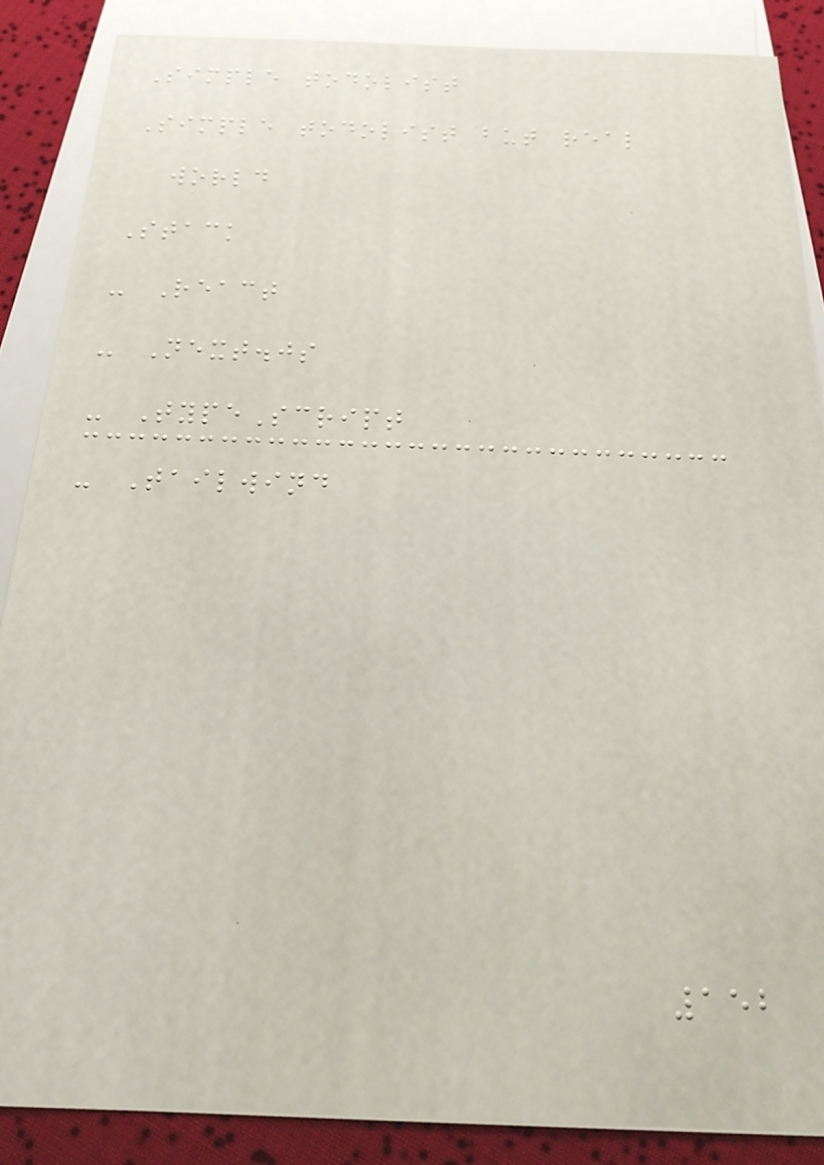Simple todolist
Simple todolist but real
world
Stack
- React
- Next.js
- TypeScript
- Tailwind
152
